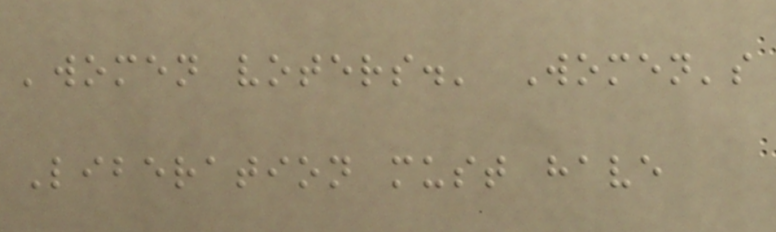'women voters.' Women's
Liberation must have
